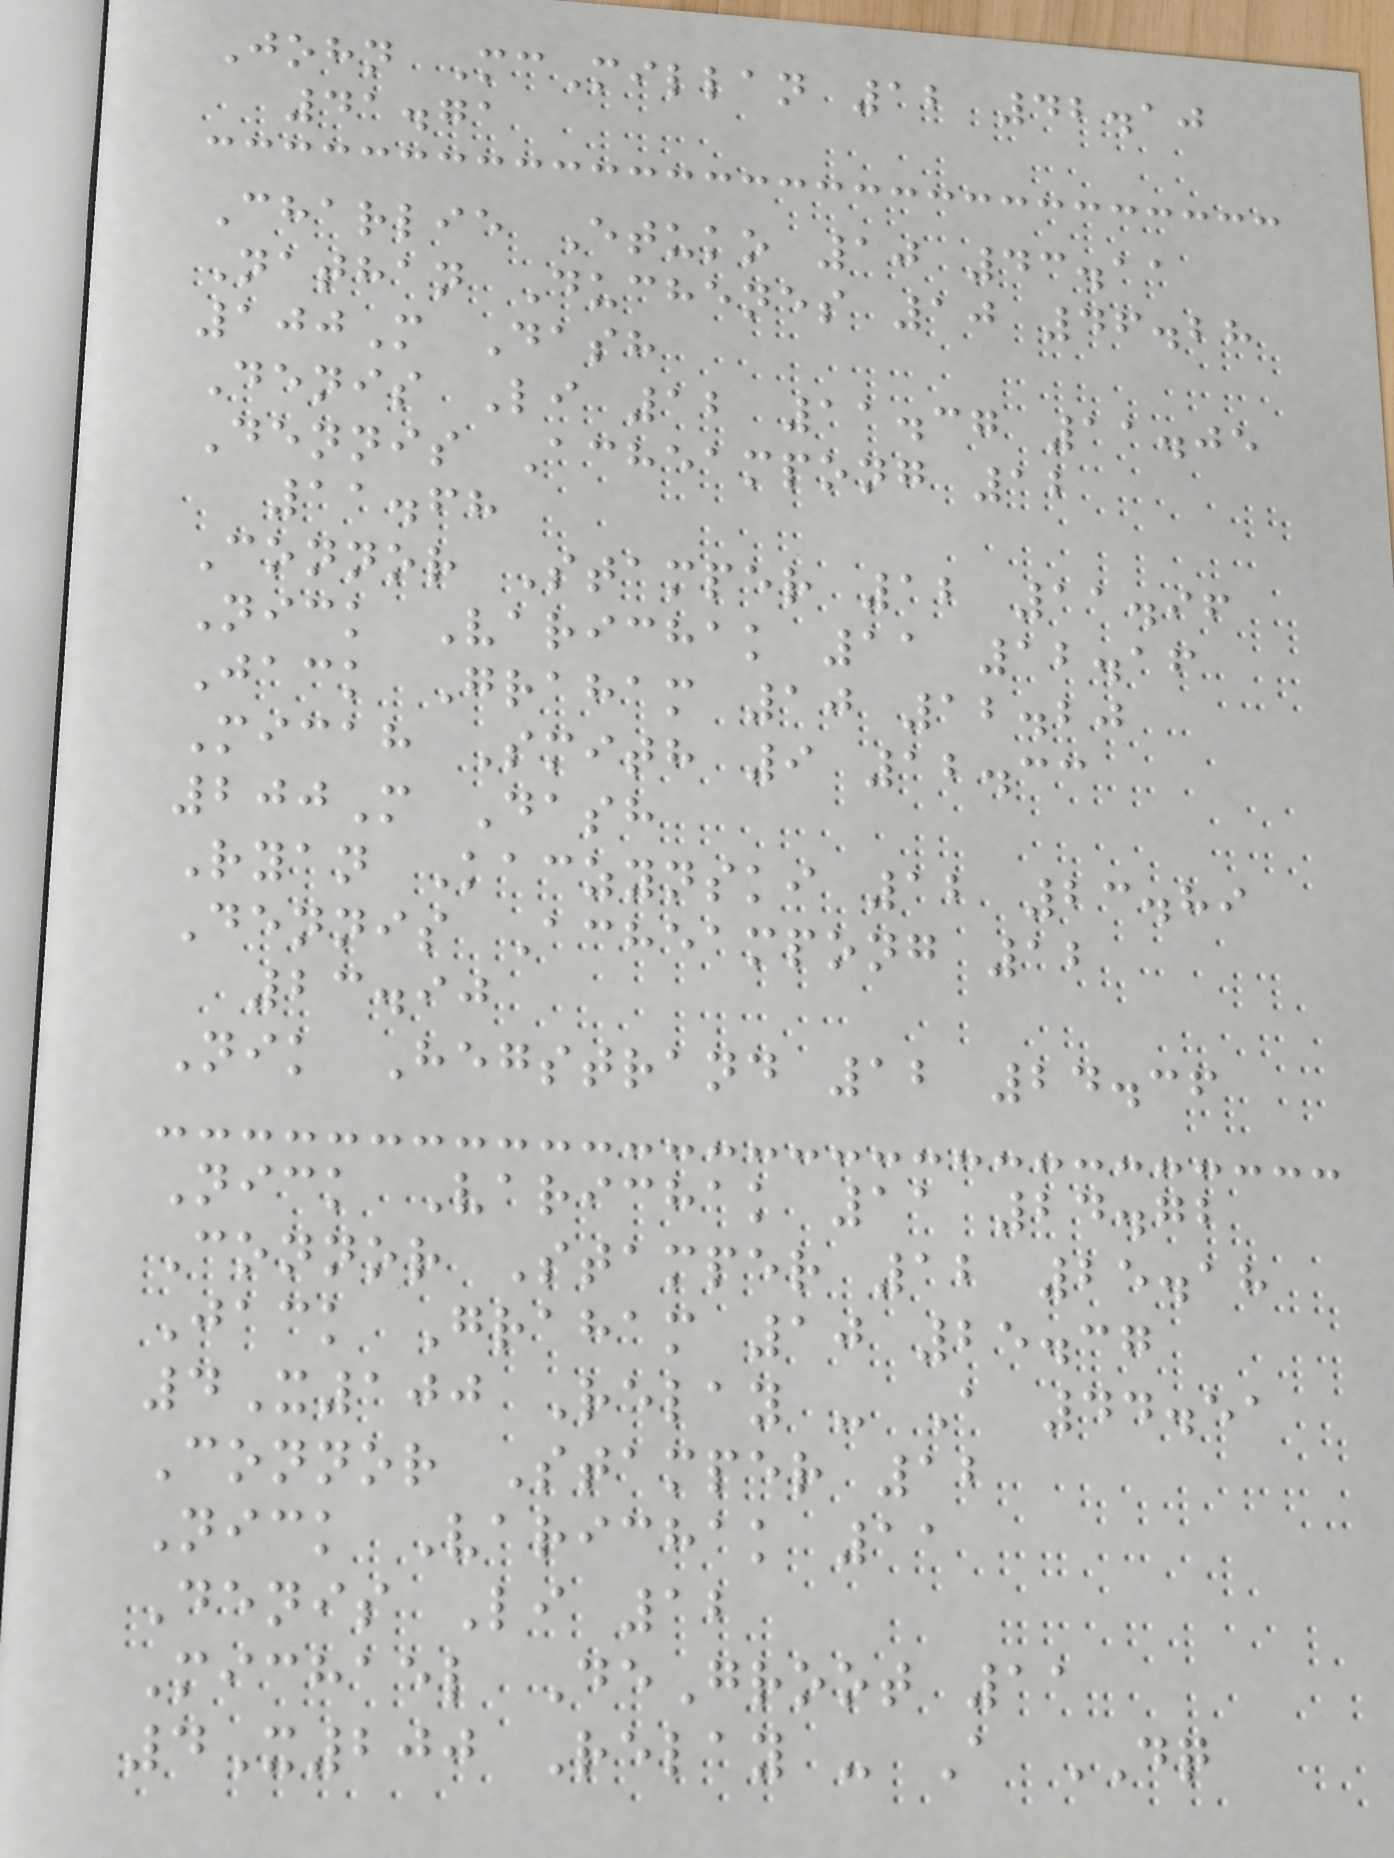John McMillan 12 42.10
41.71
Charlie Etuko 10 43.11
Nathan Duchenes 10 46.28
100M Dash
Denis Li 12 11.37 11.05
Dennis Acheampong 12
11.68
Connor Stamper 12 11.96
Nick Varichak 11 12.16
Jack Graham 10 12.20
Micah Smith 9 12.33
200M Dash
Ryan Kaczynski 12 23.89
Dennis Acheampong 12
23.90
Nik Hegstrand 12 24.36
Nick Varichak 11 24.72
Connor Stamper 12 25.18
Jack Graham 10 25.37
4X100 Relay - A 44.51
Connor Stamper 12
Nick Varichak 11
Denis Li 12
Michael DeGroot 11
4X200 Relay - A DQ
